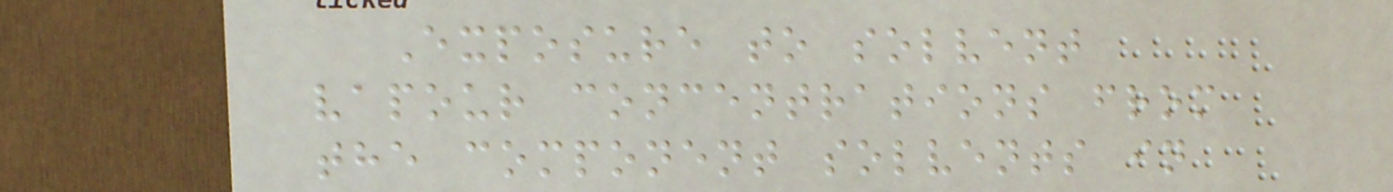Exposure to solvent
vapour concentrations from
the component solvents in
